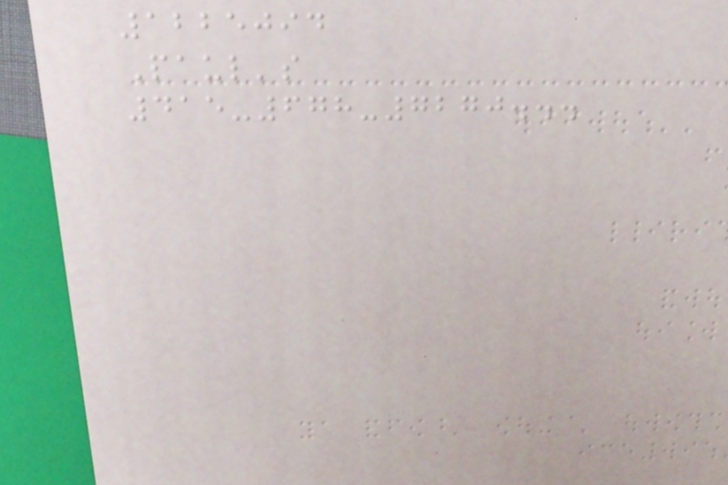1225094
Paul's
415-678-7270...
